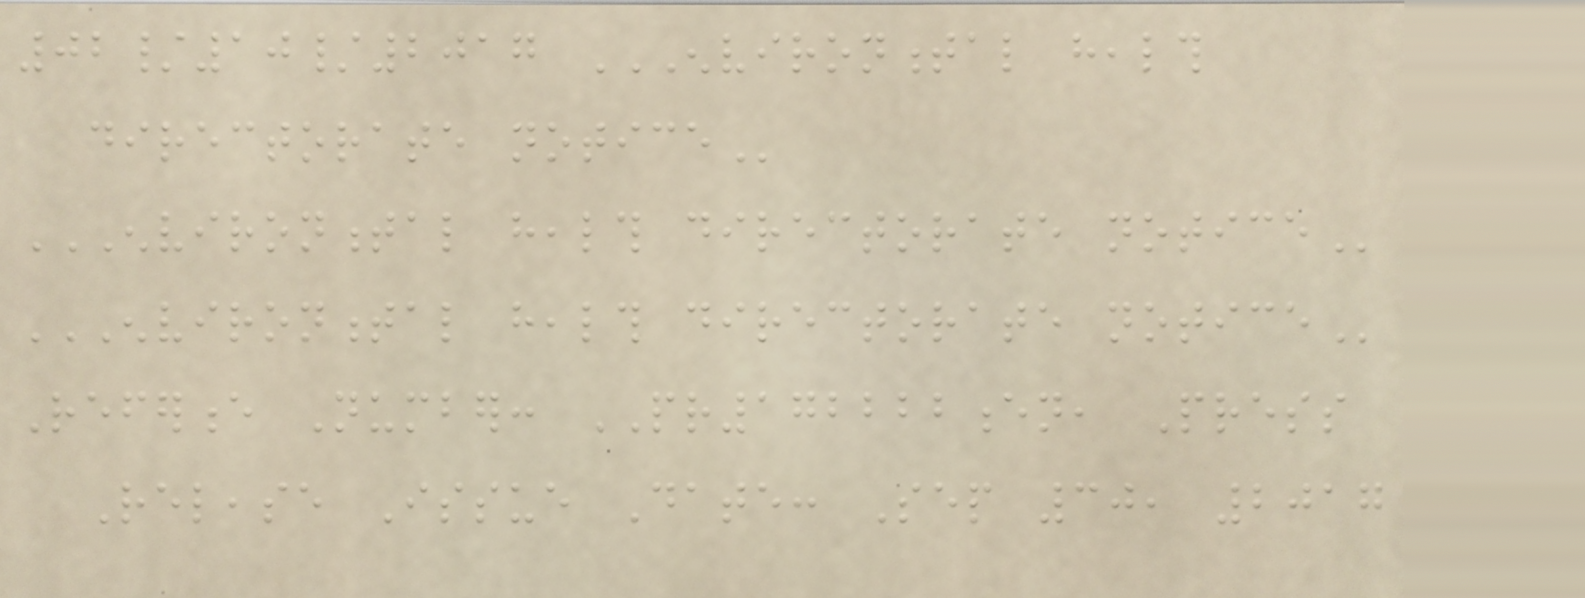02/10/2017 ENVIRONMENTAL HEALTH
DIRECTORATE NOTICE
ENVIRONMENTAL HEALTH DIRECTORATE NOTICE
ENVIRONMENTAL HEALTH DIRECTORATE NOTICE
Reference Number: PR172222en, Press
Release Issue Date: Sep 30, 2017
